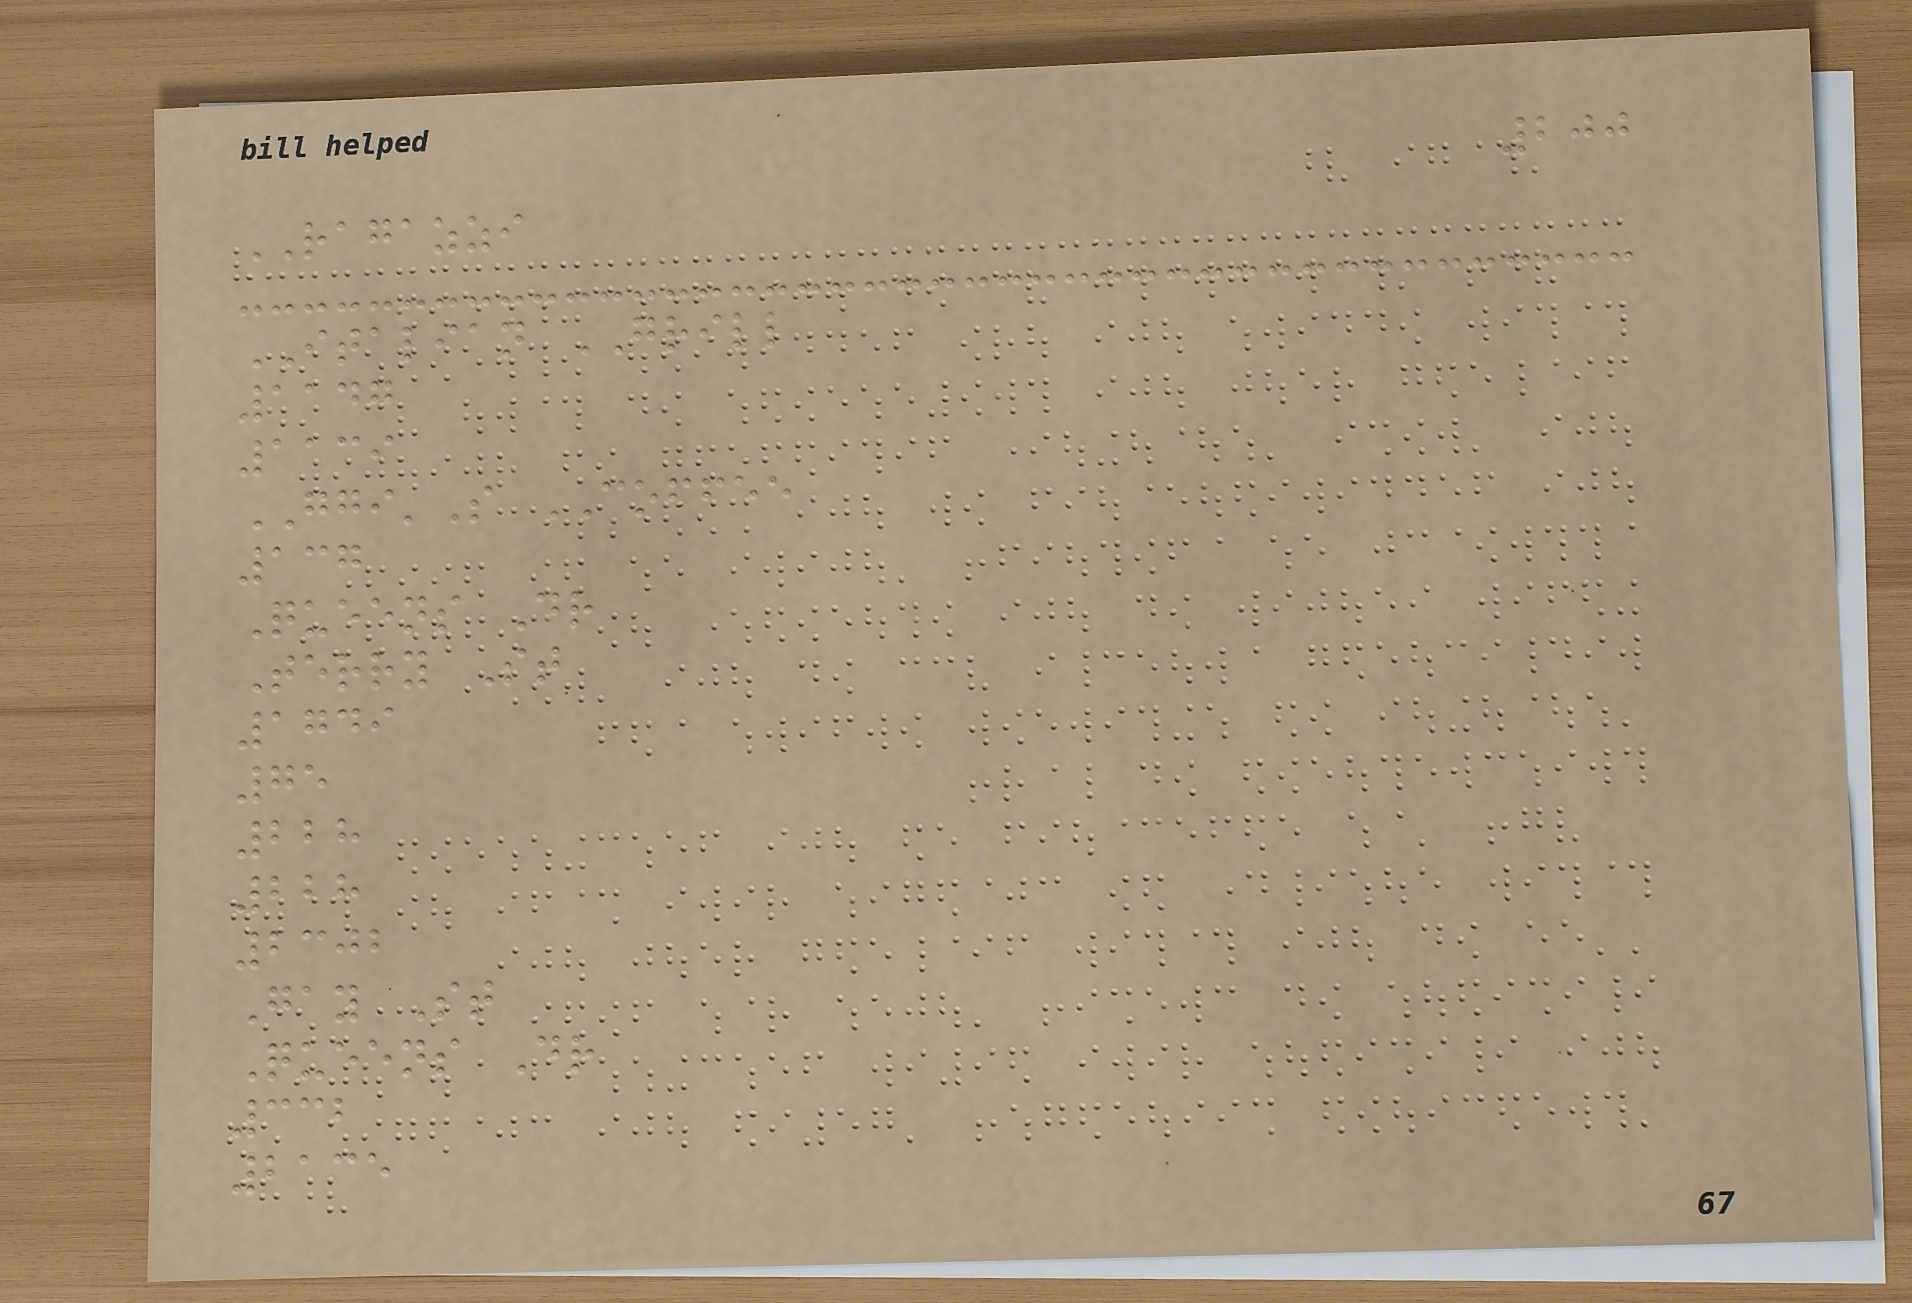200
RAGAZZI
ITALIAN GRILL
1147
1139
GGI'S COFFEE
137
Queens Dr
Terry St
1749
75
228
228
2302
Gay St
Queens Dr
332
2135
